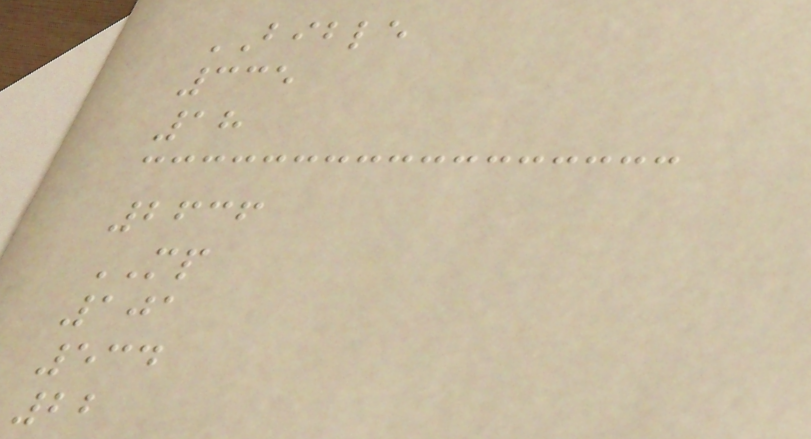BIBLE
335
18
2636
MP
101
534
22
